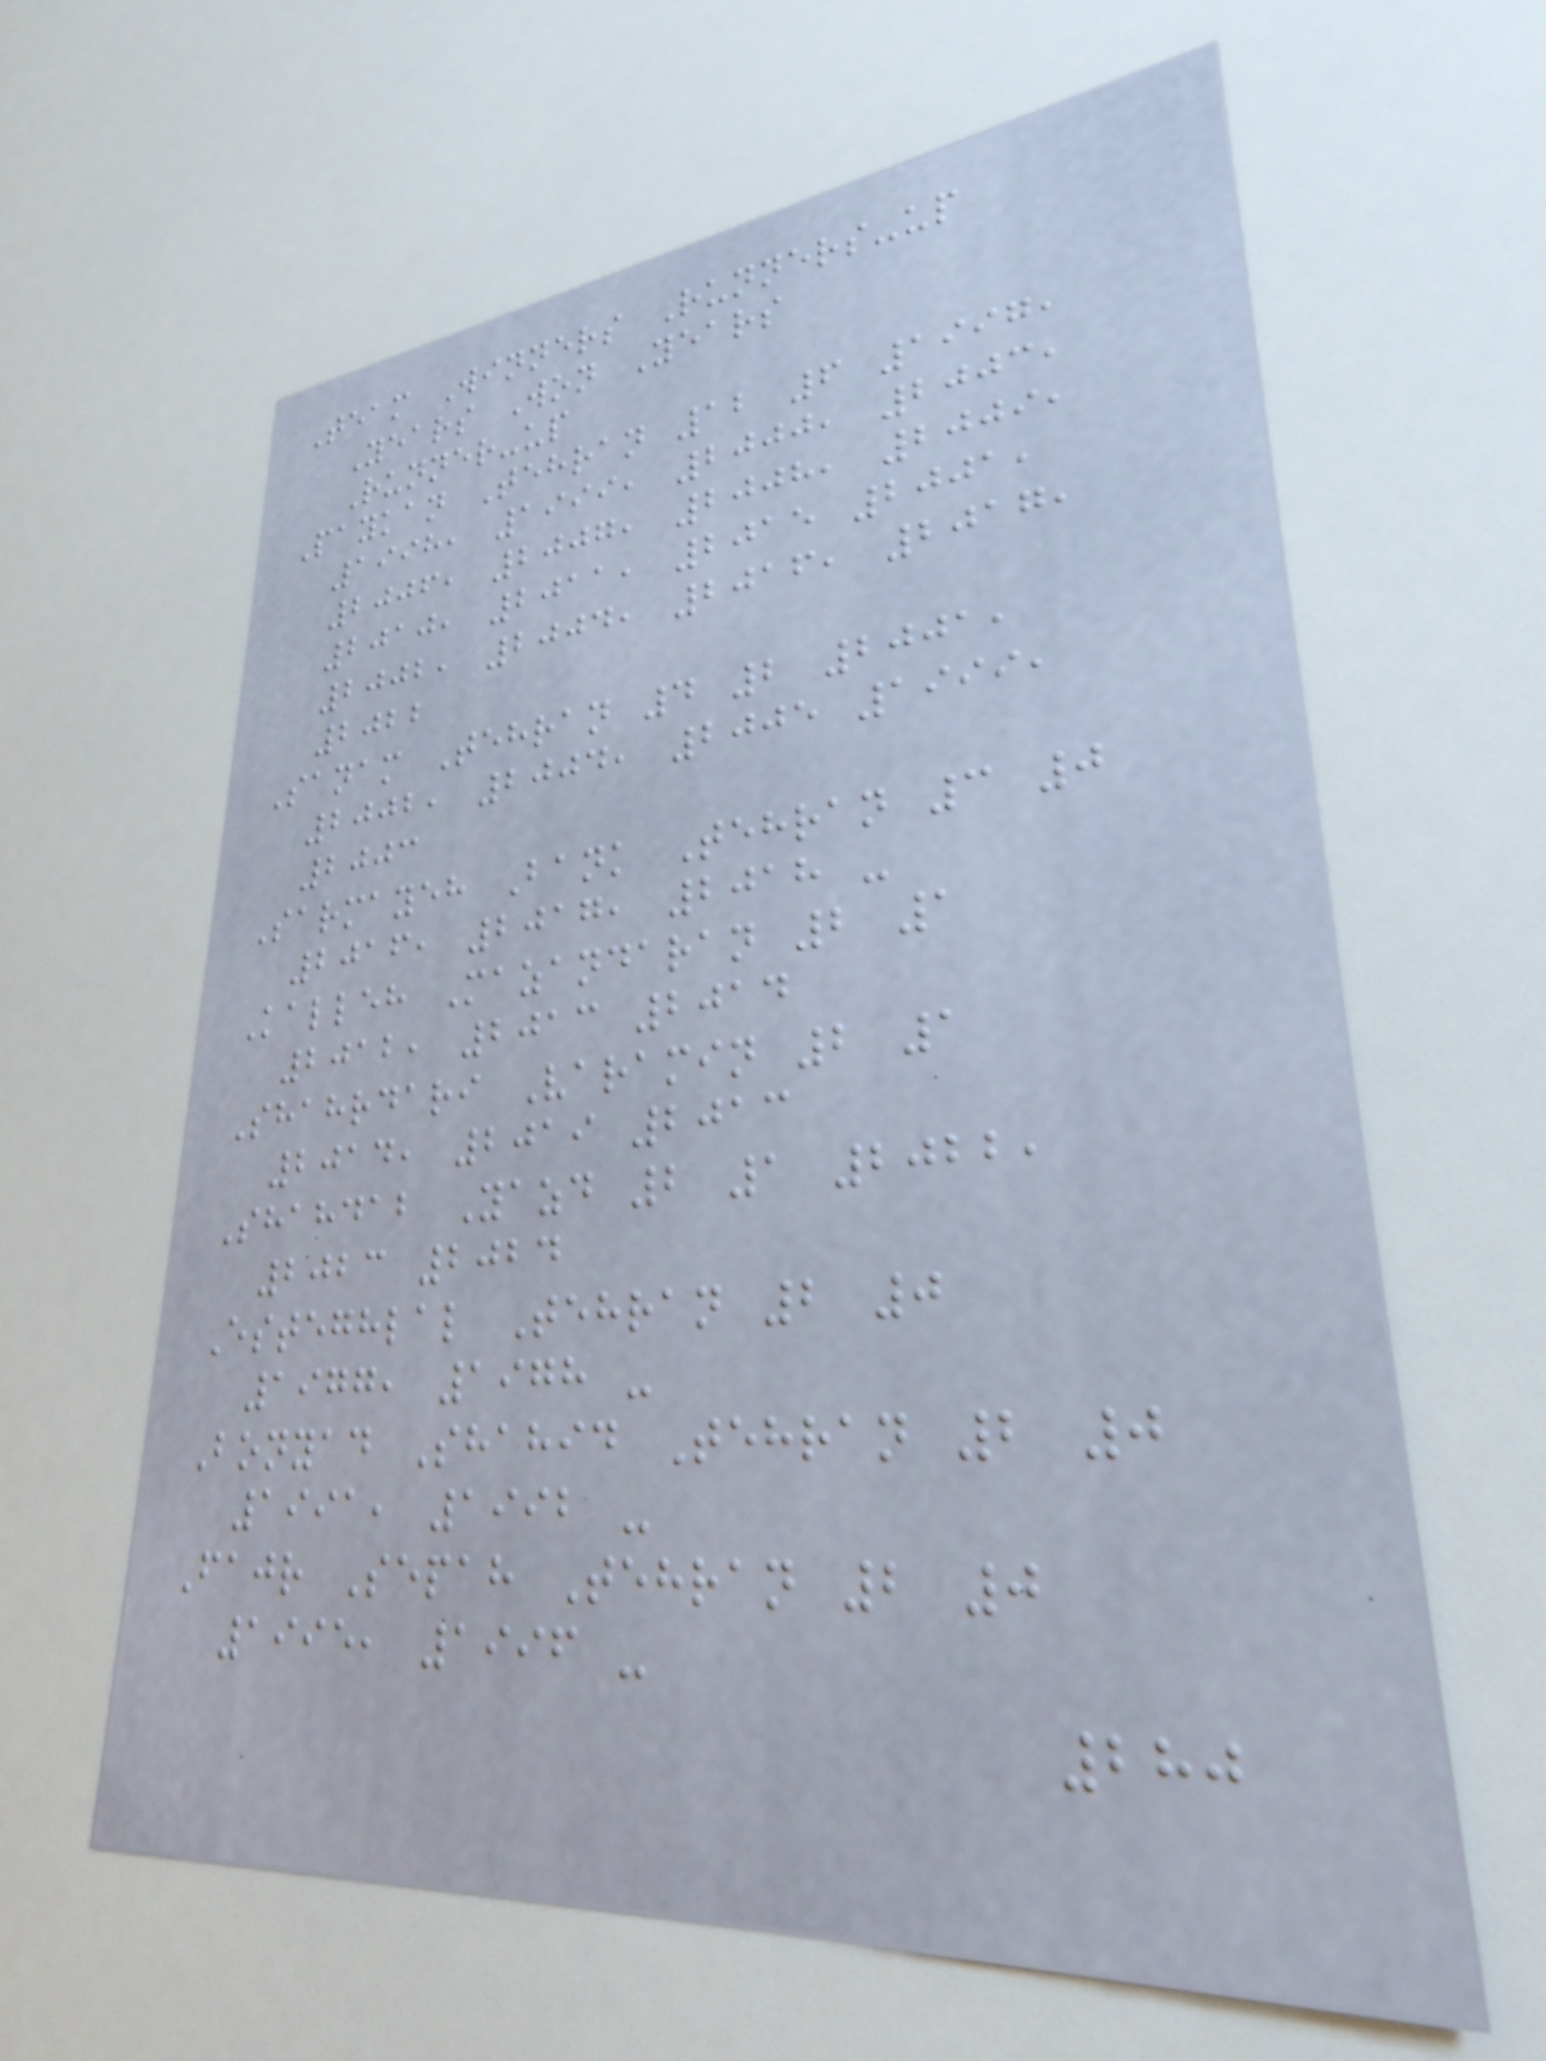Team Winners Runners-up
Years Won Years
Runner-up
Paykan Tehran 12 6 1997,
1998, 1999, 2000, 2003,
2006, 2007, 2008, 2009,
2010, 2011, 2015 2001,
2002, 2004, 2016, 2017,
2022
Sanam Tehran 4 2 2001,
2002, 2004, 2005 1999,
2003
Sarmayeh Bank Tehran 3 0
2016, 2017, 2018 -
Kalleh Mazandaran 2 1
2012, 2013 2014
Shahrdari Varamin 2 1
2014, 2019 2013
Shahdab Yazd 2 1 2022,
2023 2024
Esteghlal Tehran 2 0
1977, 1978 -
Bonyad Shahid Tehran 2 0
1991, 1992 -
Fajr Sepah Tehran 2 0
1995, 1996 -
280
